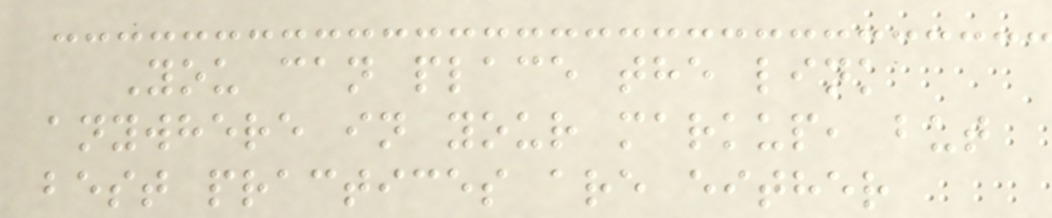You can place the link
anywhere in your markup, but
best practices are either
